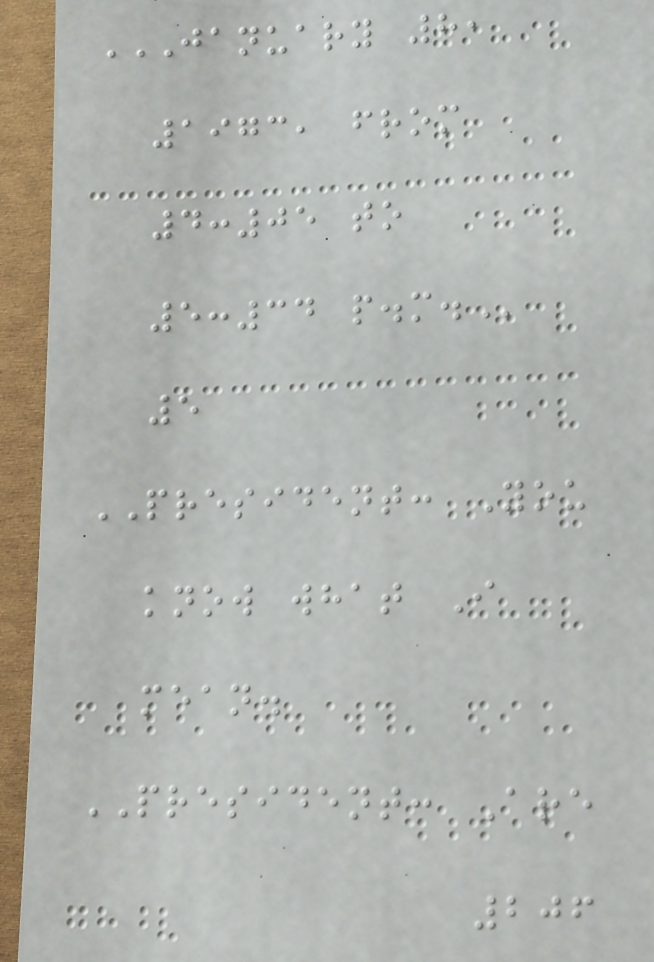JANUARY 8,
1973, FROM
4:05 TO
5:34 P.M.
5
PRESIDENT: You
know what I
mean.
PRESIDENT: Are
206
